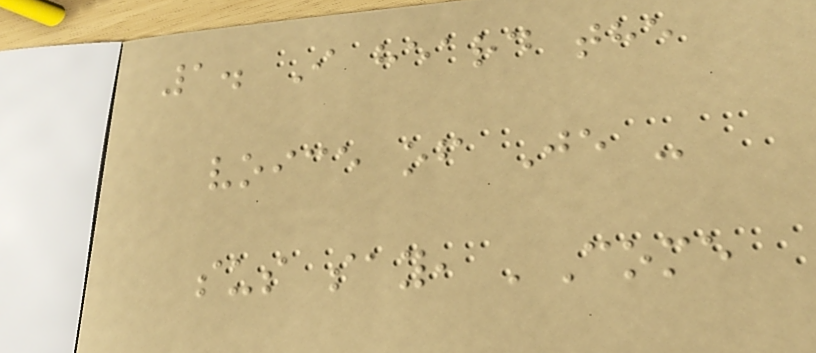1. I heard the
voice of Je -
sus say, 'Come
